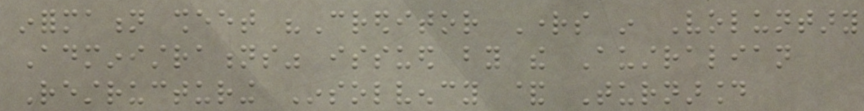information sheet "Creditor Rights in Voluntary
Administrations" issued by the Australian
Restructuring Insolvency & Turnaround
